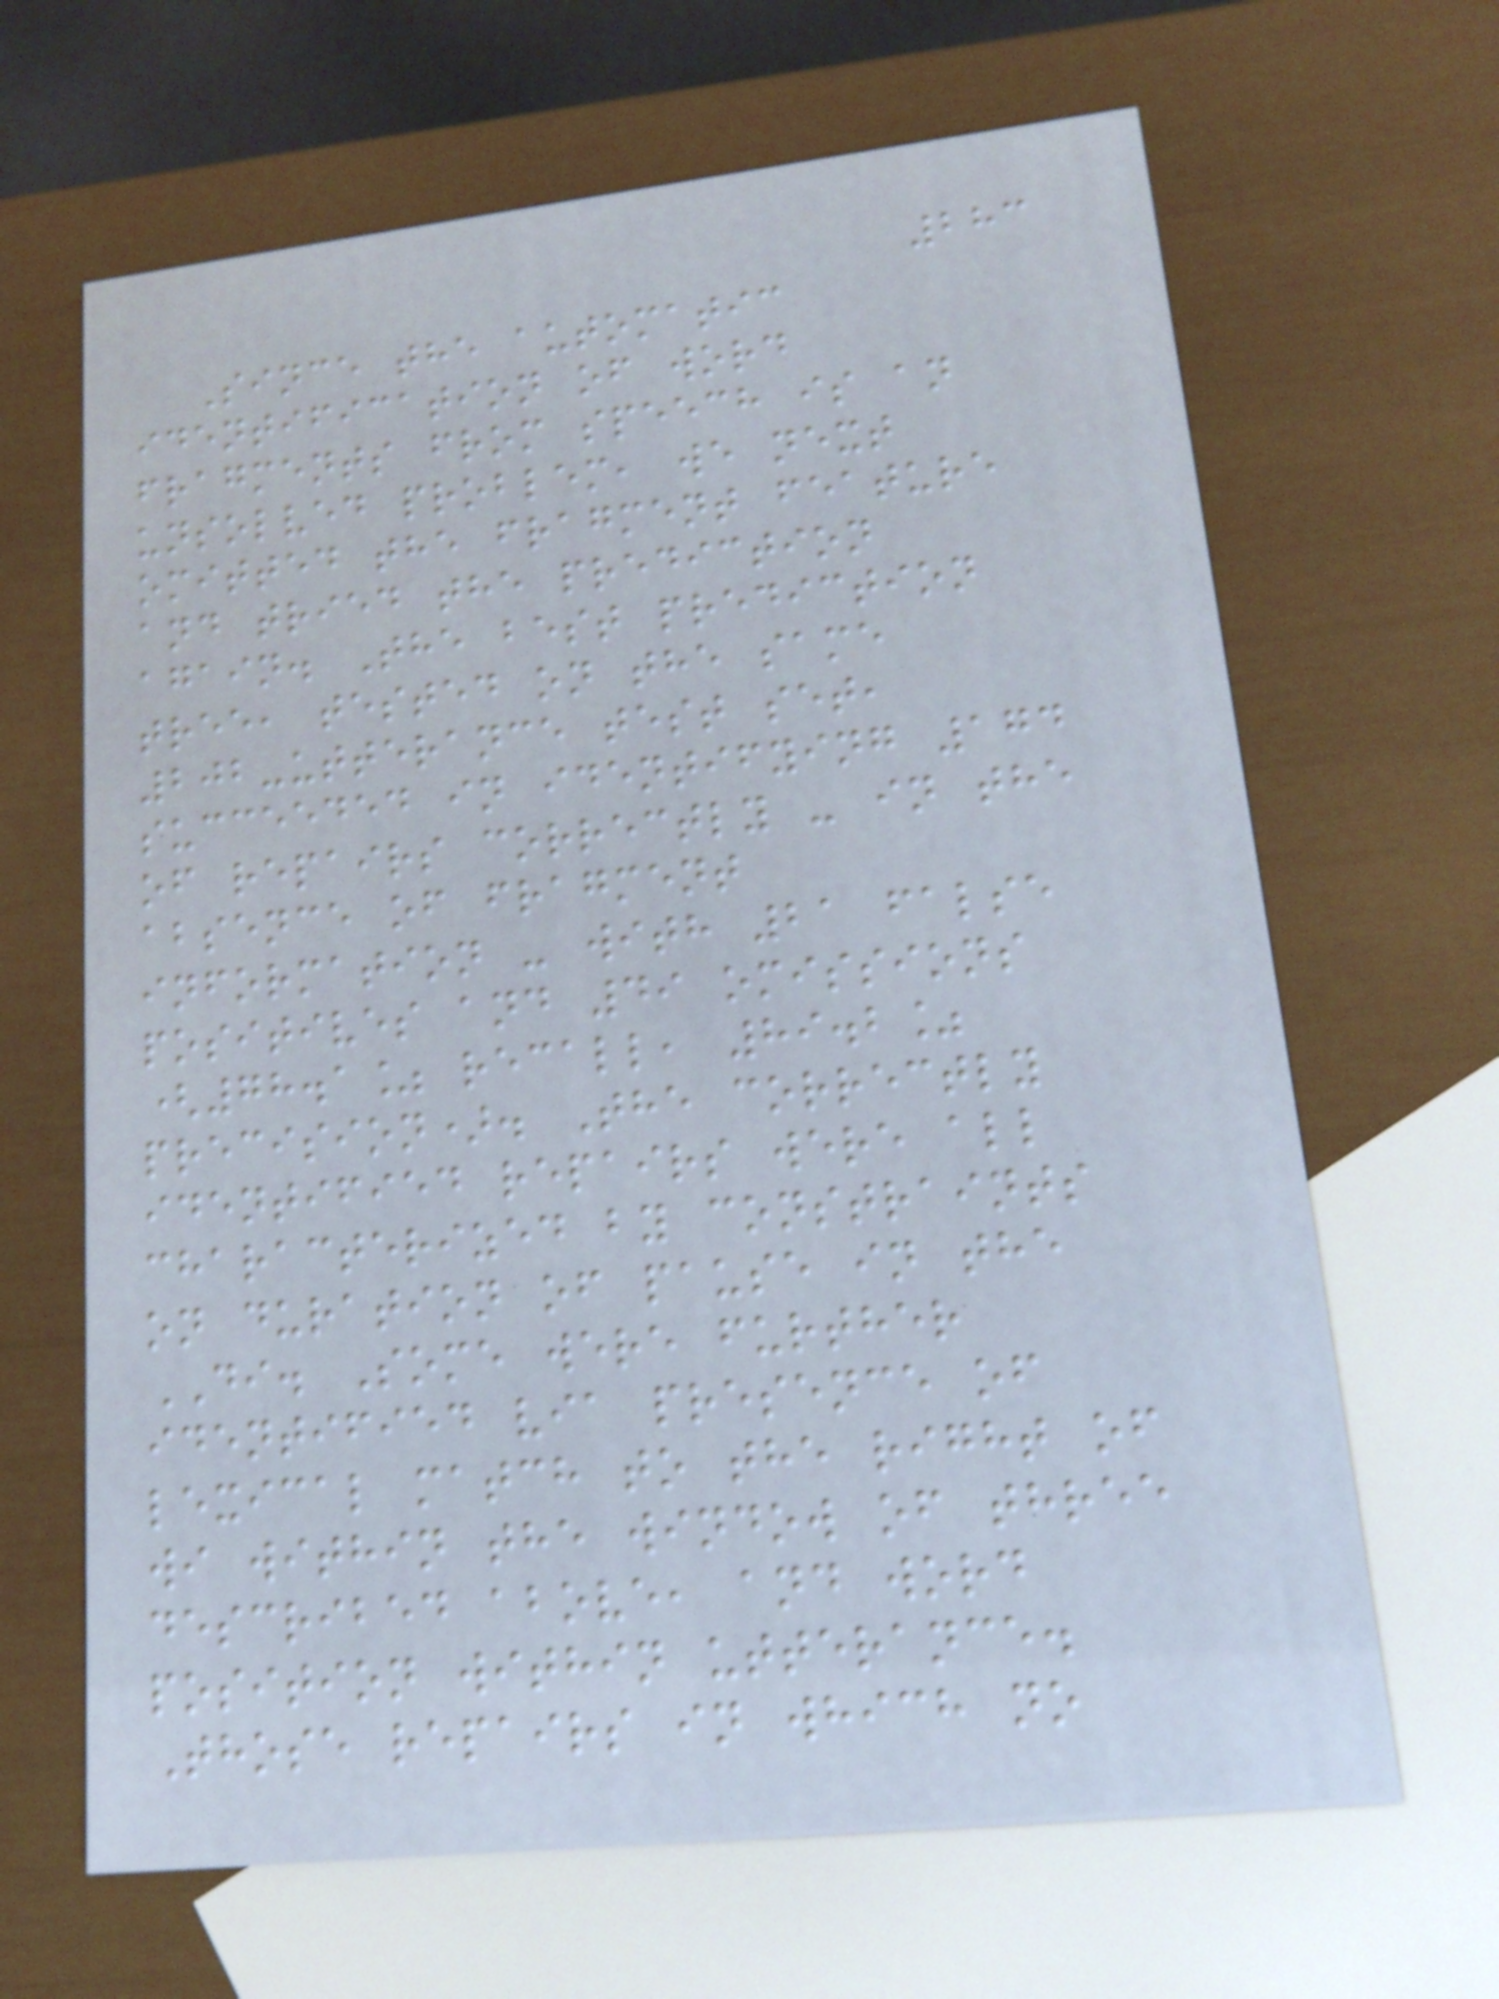283
Since the automatic
identification of word
fragments from speech is an
unsolved problem, we next
omitted the fragment feature
and tried the prediction
again. The best prediction
tree, tested on the same
202-utterance test set,
succeeded in identifying 174
of repairs correctly - in the
absence of fragment
information - with 21 false
positives and 49 omissions
(78.1% recall, 89.2%
precision). The correctly
identified repairs were all
characterized by constraints
on duration of pause in the
DI. Some were further
identified via presence of
lexical match to the right of
wi within the window of three
described above, and word
position within utterance.
Those repairs in which no
